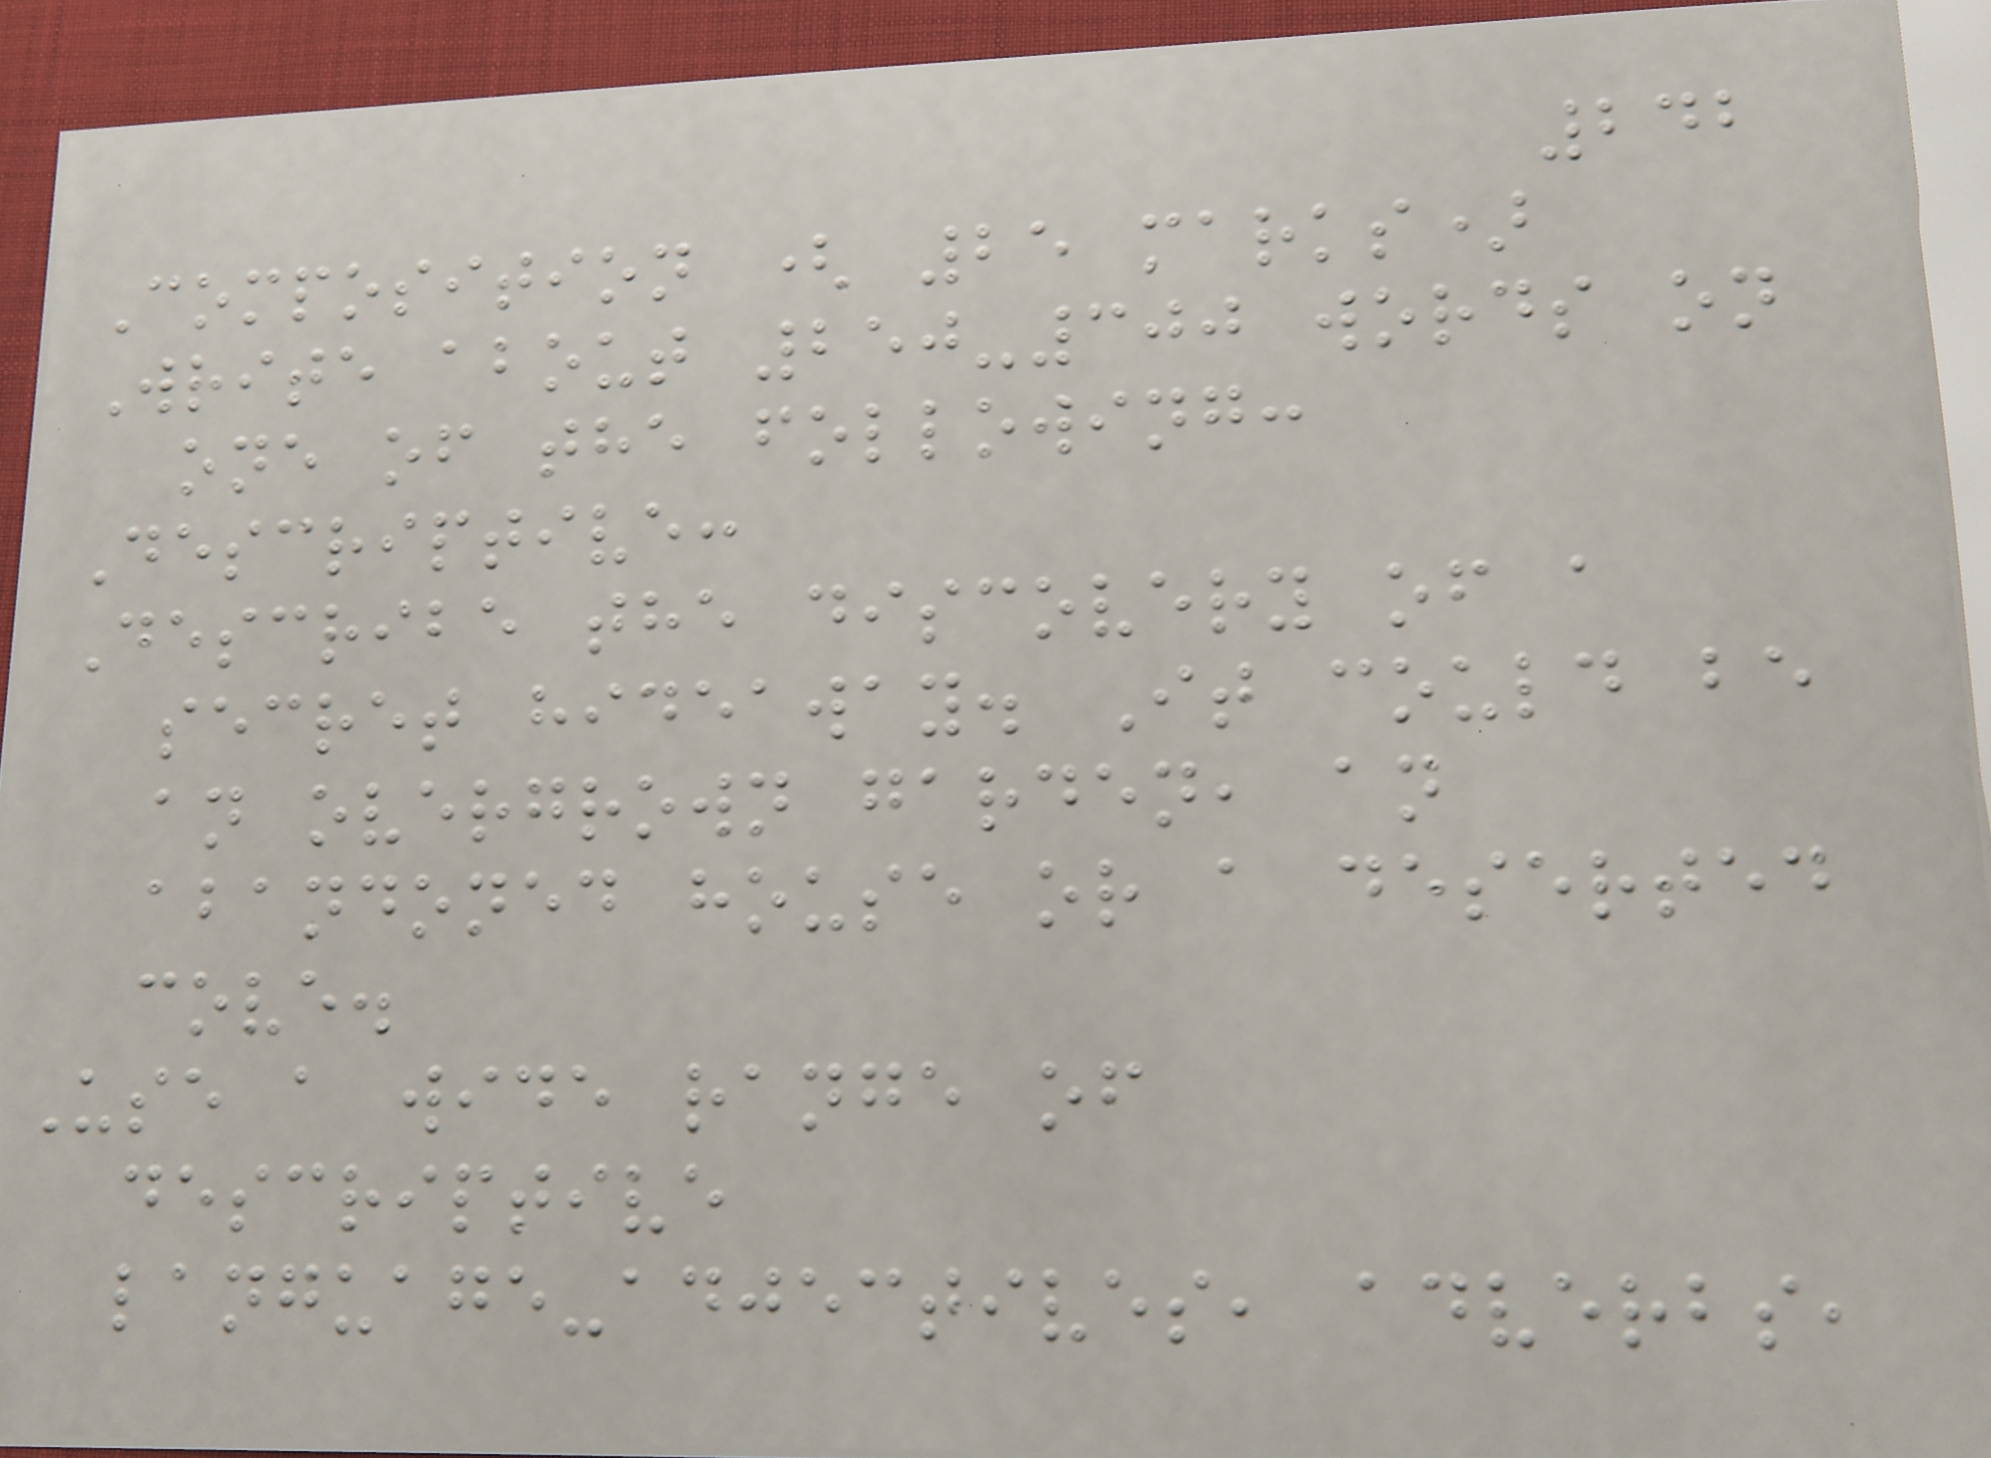242
Composition ( 25 marks)
Write about 250-300 words on
one of the following:
Descriptive:
Describe the discovery of a
secret hideaway. It could be
an overgrown garden, an
abandoned house or a deserted
cove.
Use a wide range of
descriptive
language-adjectives, adverbs,
